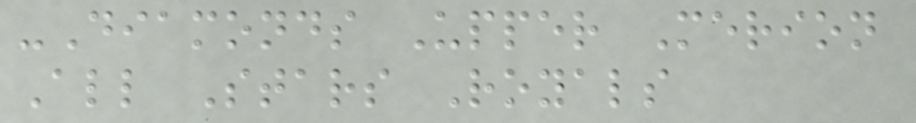-Diamonds Upper Merion
All Stars Royals
